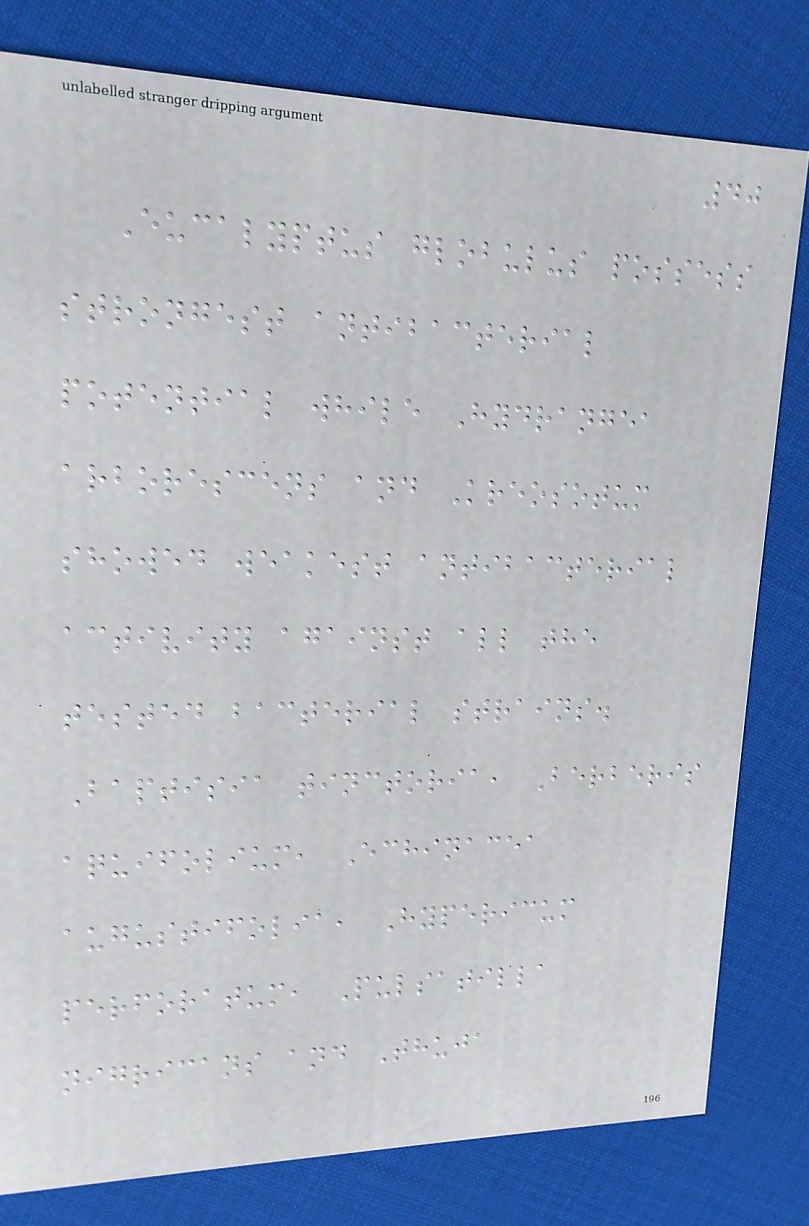40
Eucalyptus globulus possess
strongest antibacterial
potential while Hydrangea
arborescens and Kreosotum
showed weakest antibacterial
activity against all the
tested bacterial strains.
Baptisia tinctoria, Berberis
aquifolium, Echinacea
augustifolia, Hypericum
perforatum, Pulsatilla
nigricans and Thuja
